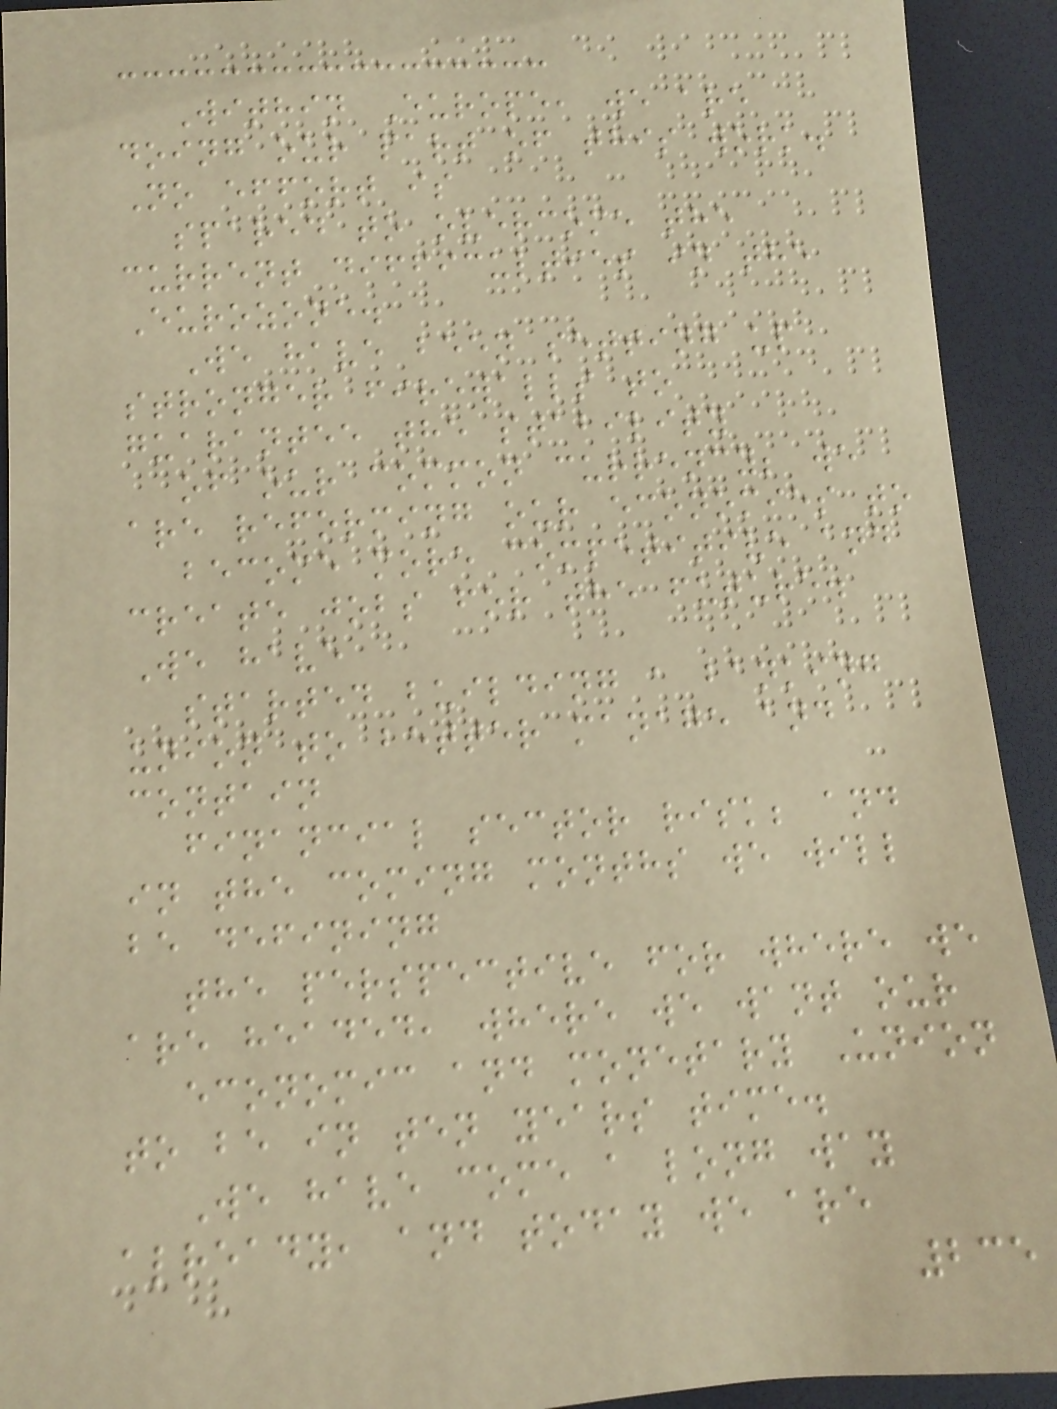Within Europe, we are
doing our part of this work.
No effort is
spared to overcome the
current difficulties in the
Eurozone.
We have been setting up
stronger firewalls to
guarantee the stability
of our common currency; we
are reforming our economies to
become more competitive and
create jobs for the future.
We have
started building a banking
union to better manage and
contain
financial sector risk; and
in the coming months we will
be defining
the perspective for where we
are headed, where we want our
economic and monetary Union
to be in ten years time.
We have come a long way
already, and today we are
235
